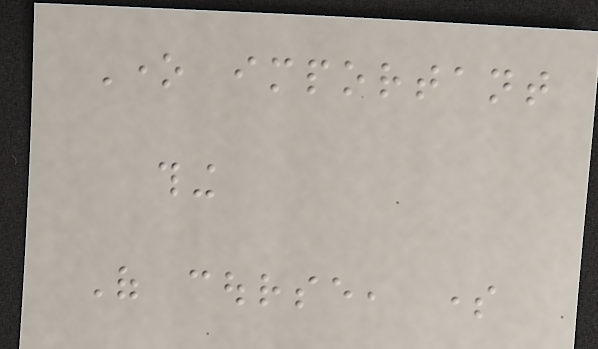One important
thing
Of course, some
